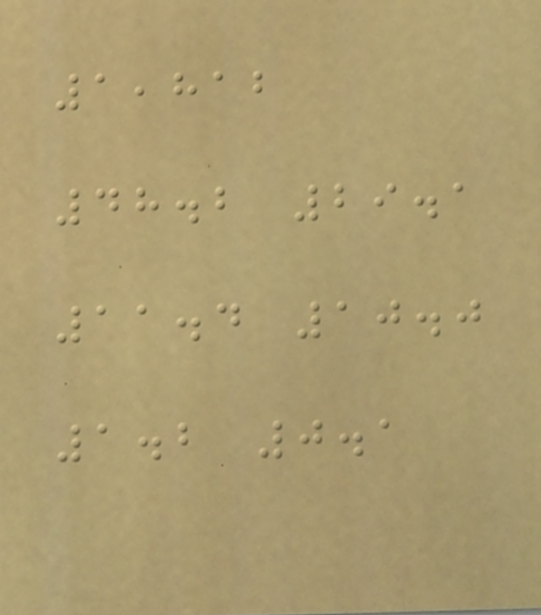1,812
48.2 29.1
11.4 10.0
1.2 0.1
